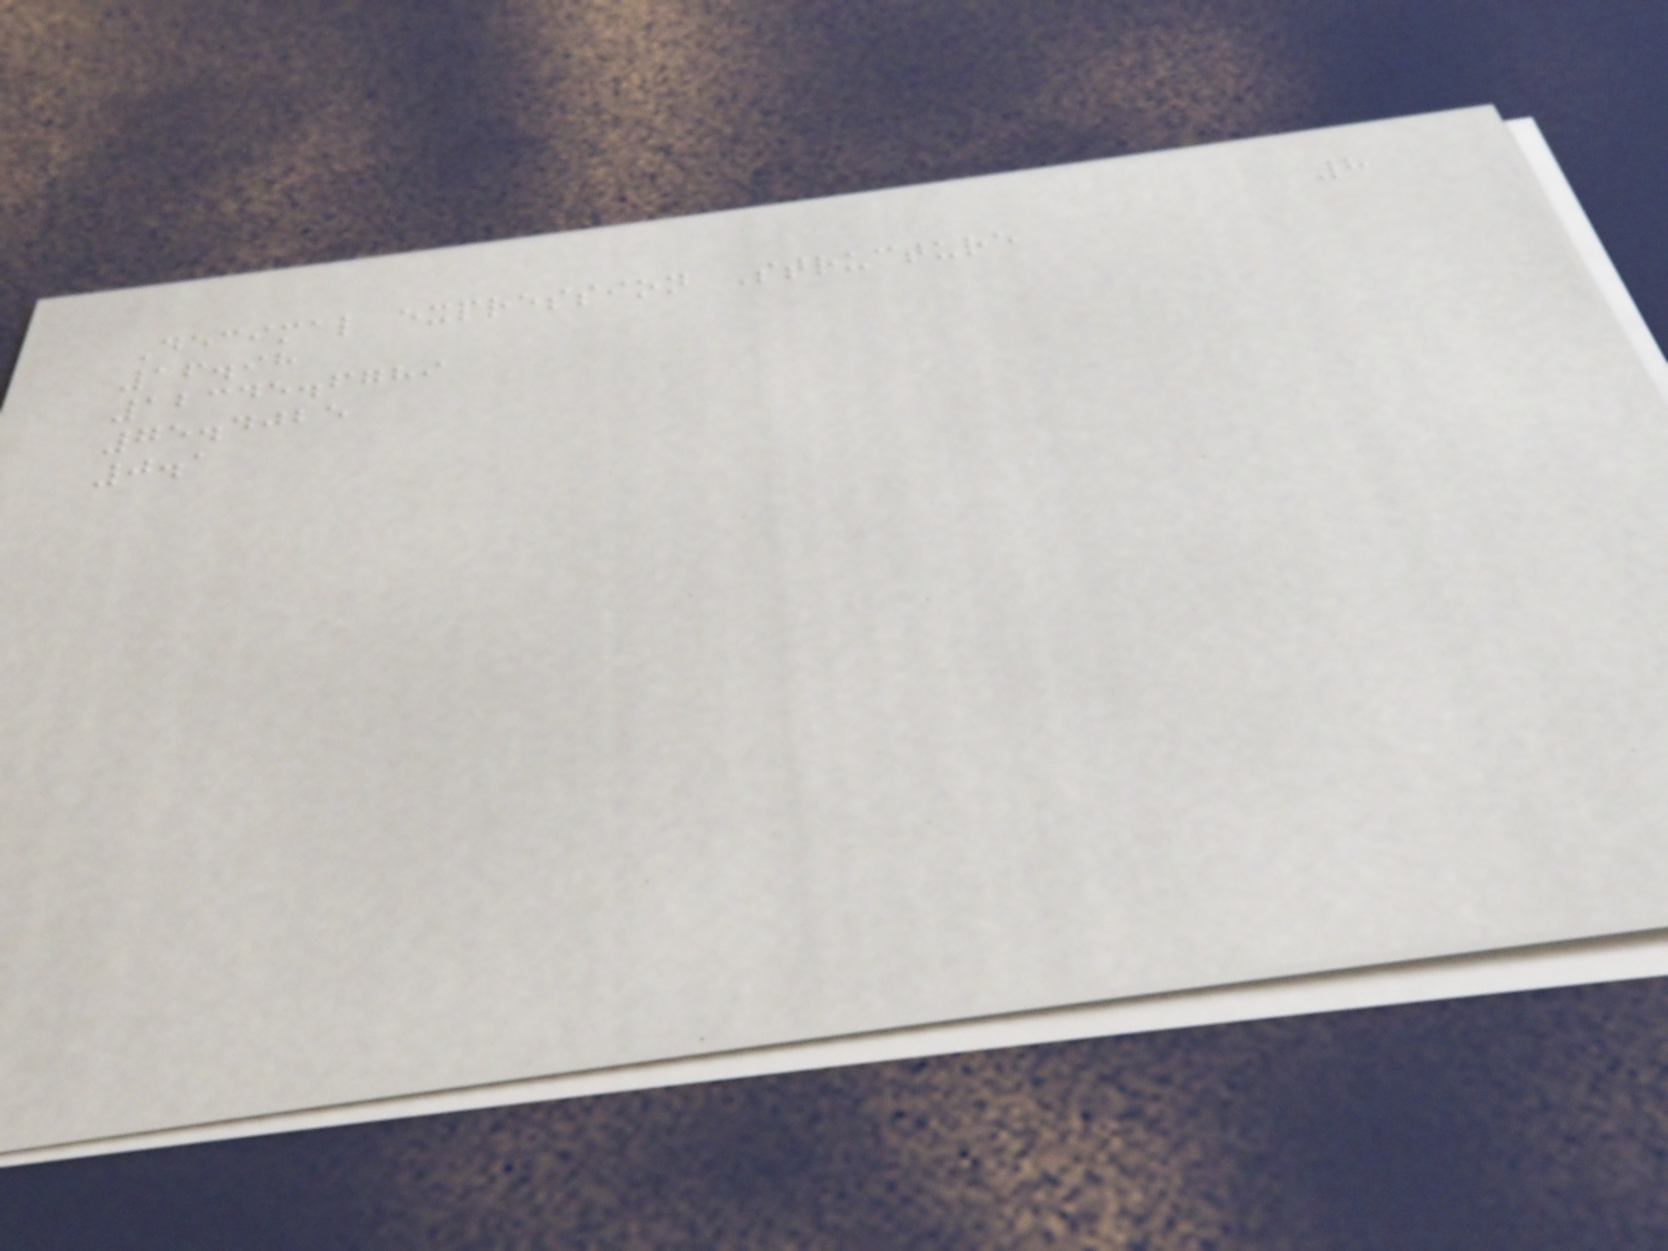8
Decimal expression Structure
16.98
12345.6789
75.4025
0.1
